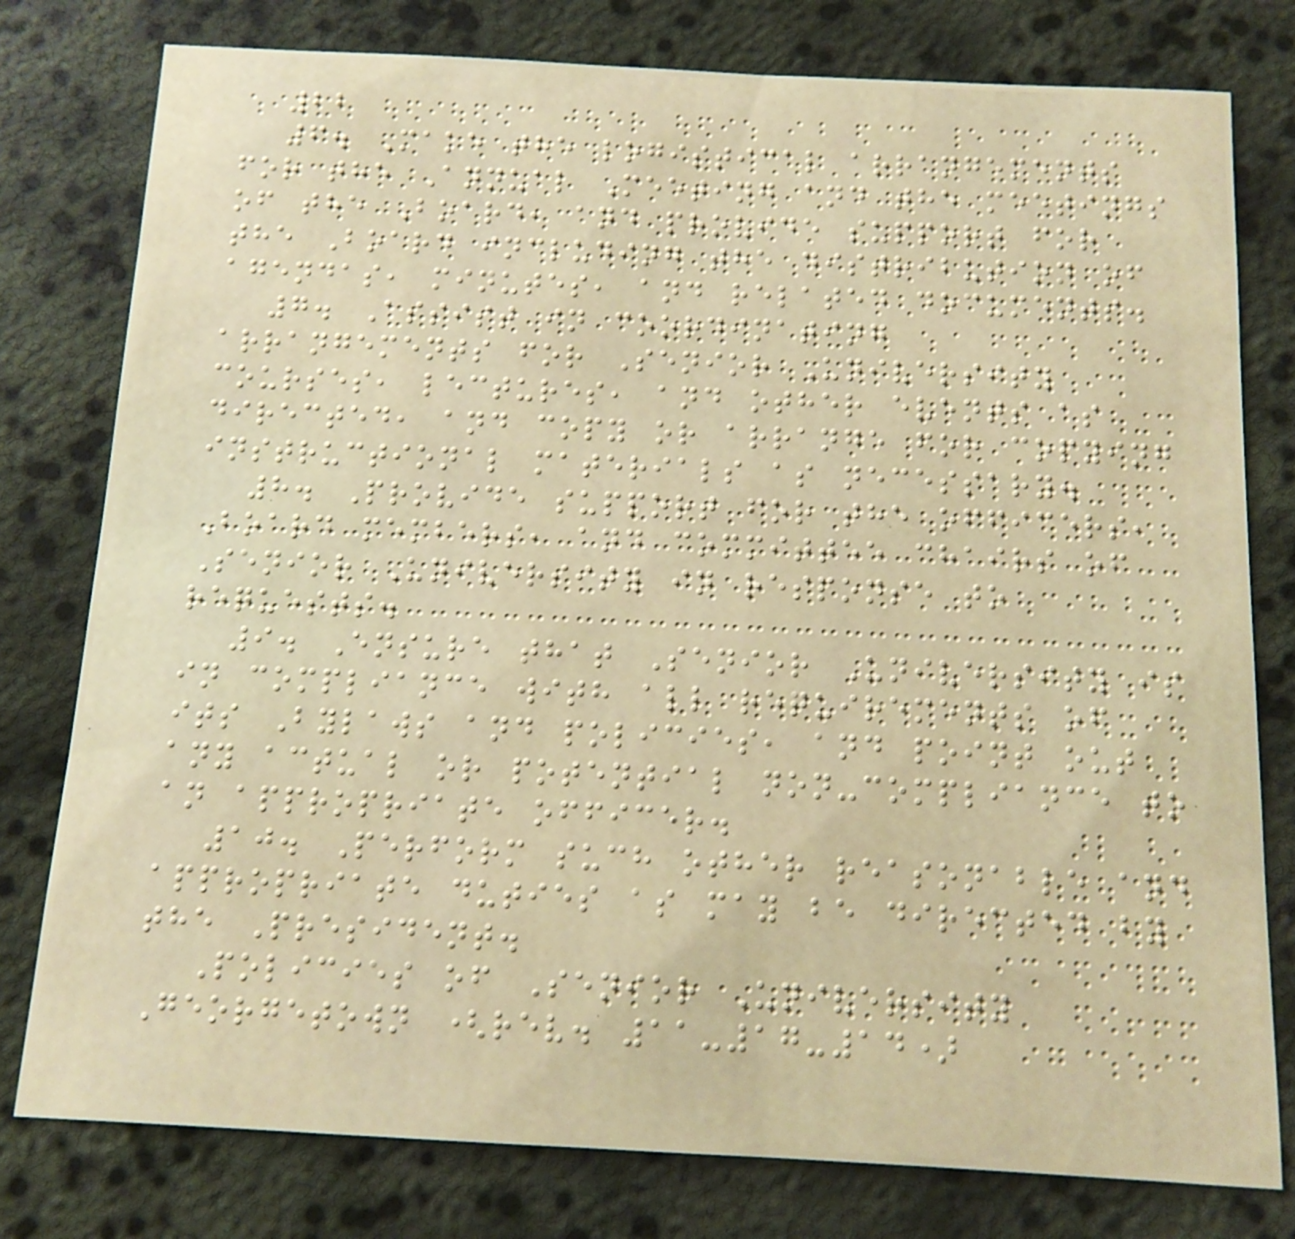22
6. Make the logistical arrangements
for the Annual Meeting and the meetings
of the Board, and provide support for
the Board including the distribution of
agendas, minutes, and related documents.
7. Assist in coordinating
arrangements for Senior University
courses, lectures, and other events as
directed, and copy or arrange for copying
instructional materials as necessary.
8. Provide support for the officers,
Board members, and committee chairs of
Senior University in response to
requests.
9. Ensure that Senior University is
in compliance with all requirements of
its Bylaws and policies, and point out
any actual or potential non-compliance to
an appropriate officer.
10. Perform such other reasonable and
appropriate duties as may be directed by
the President.
Policies of Senior University
Georgetown (rev. 11-17-14)
